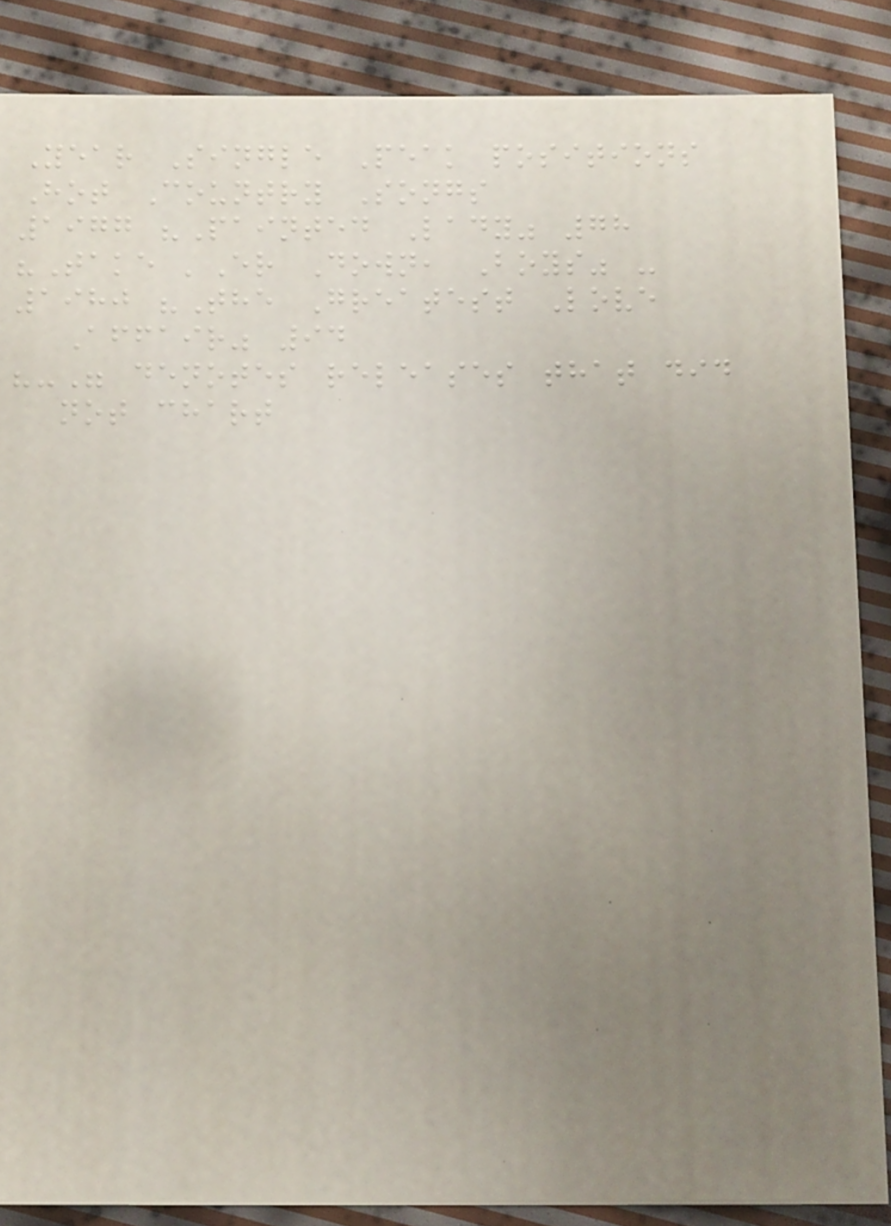Year Single Peak positions
Hot Country Songs
1977 "Painted Lady" 78
"Take 'Er Down, Boys" -
1980 "The Greatest Love
Affair" 94
"-" denotes releases that did
not chart
